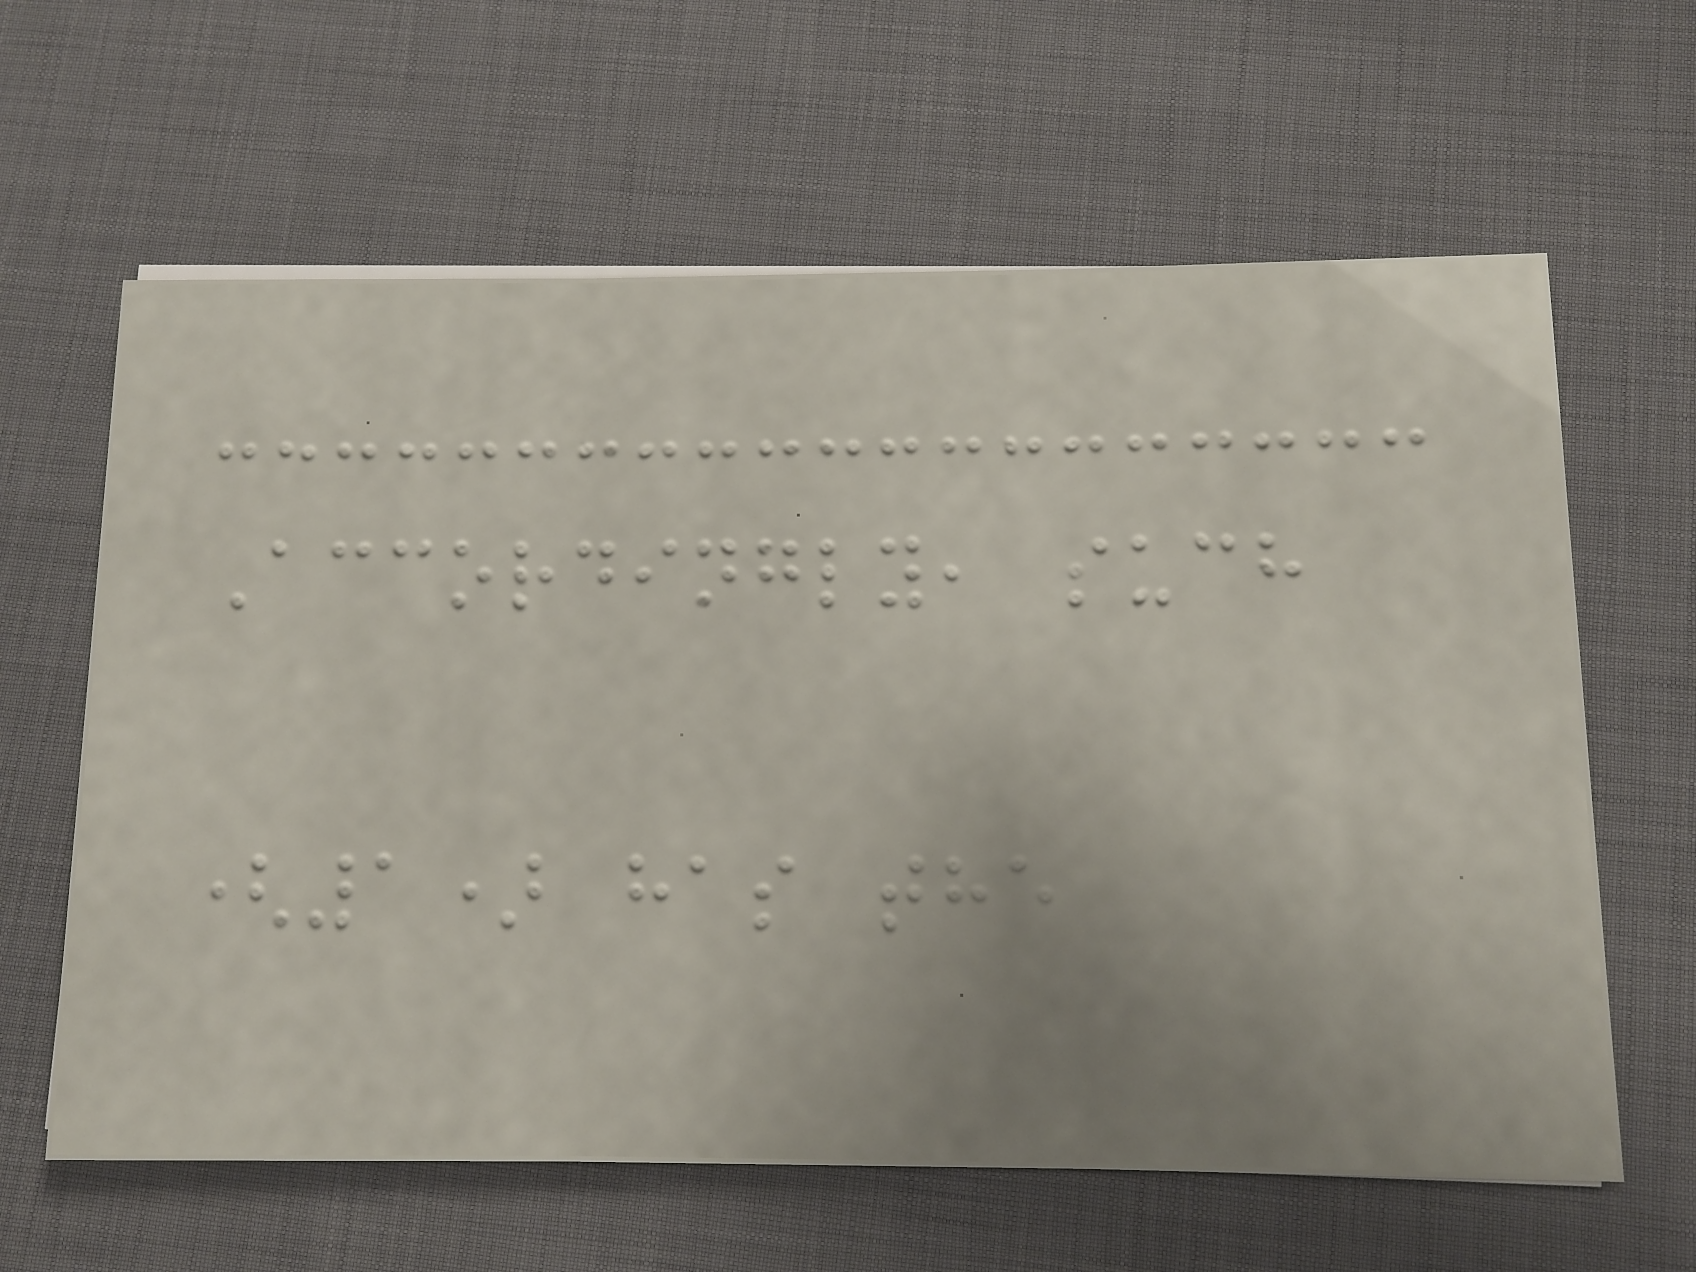Accordingly, such
(1) has the
